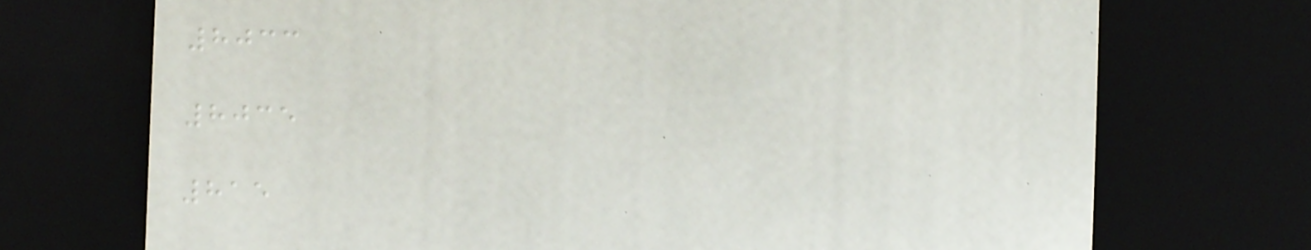8033
8035
815
